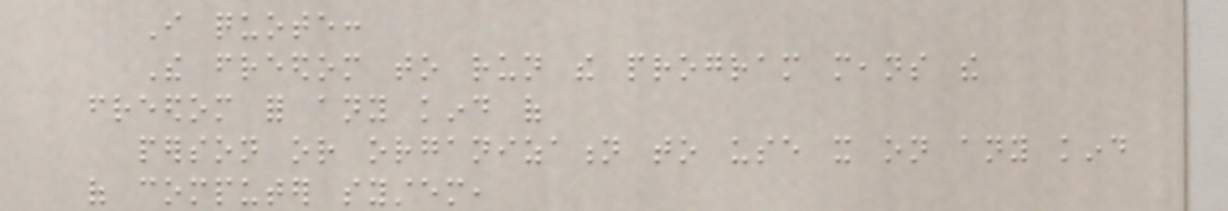I quote:
The freedom to run the program means the
freedom for any kind of
person or organization to use it on any kind
of computer system,
